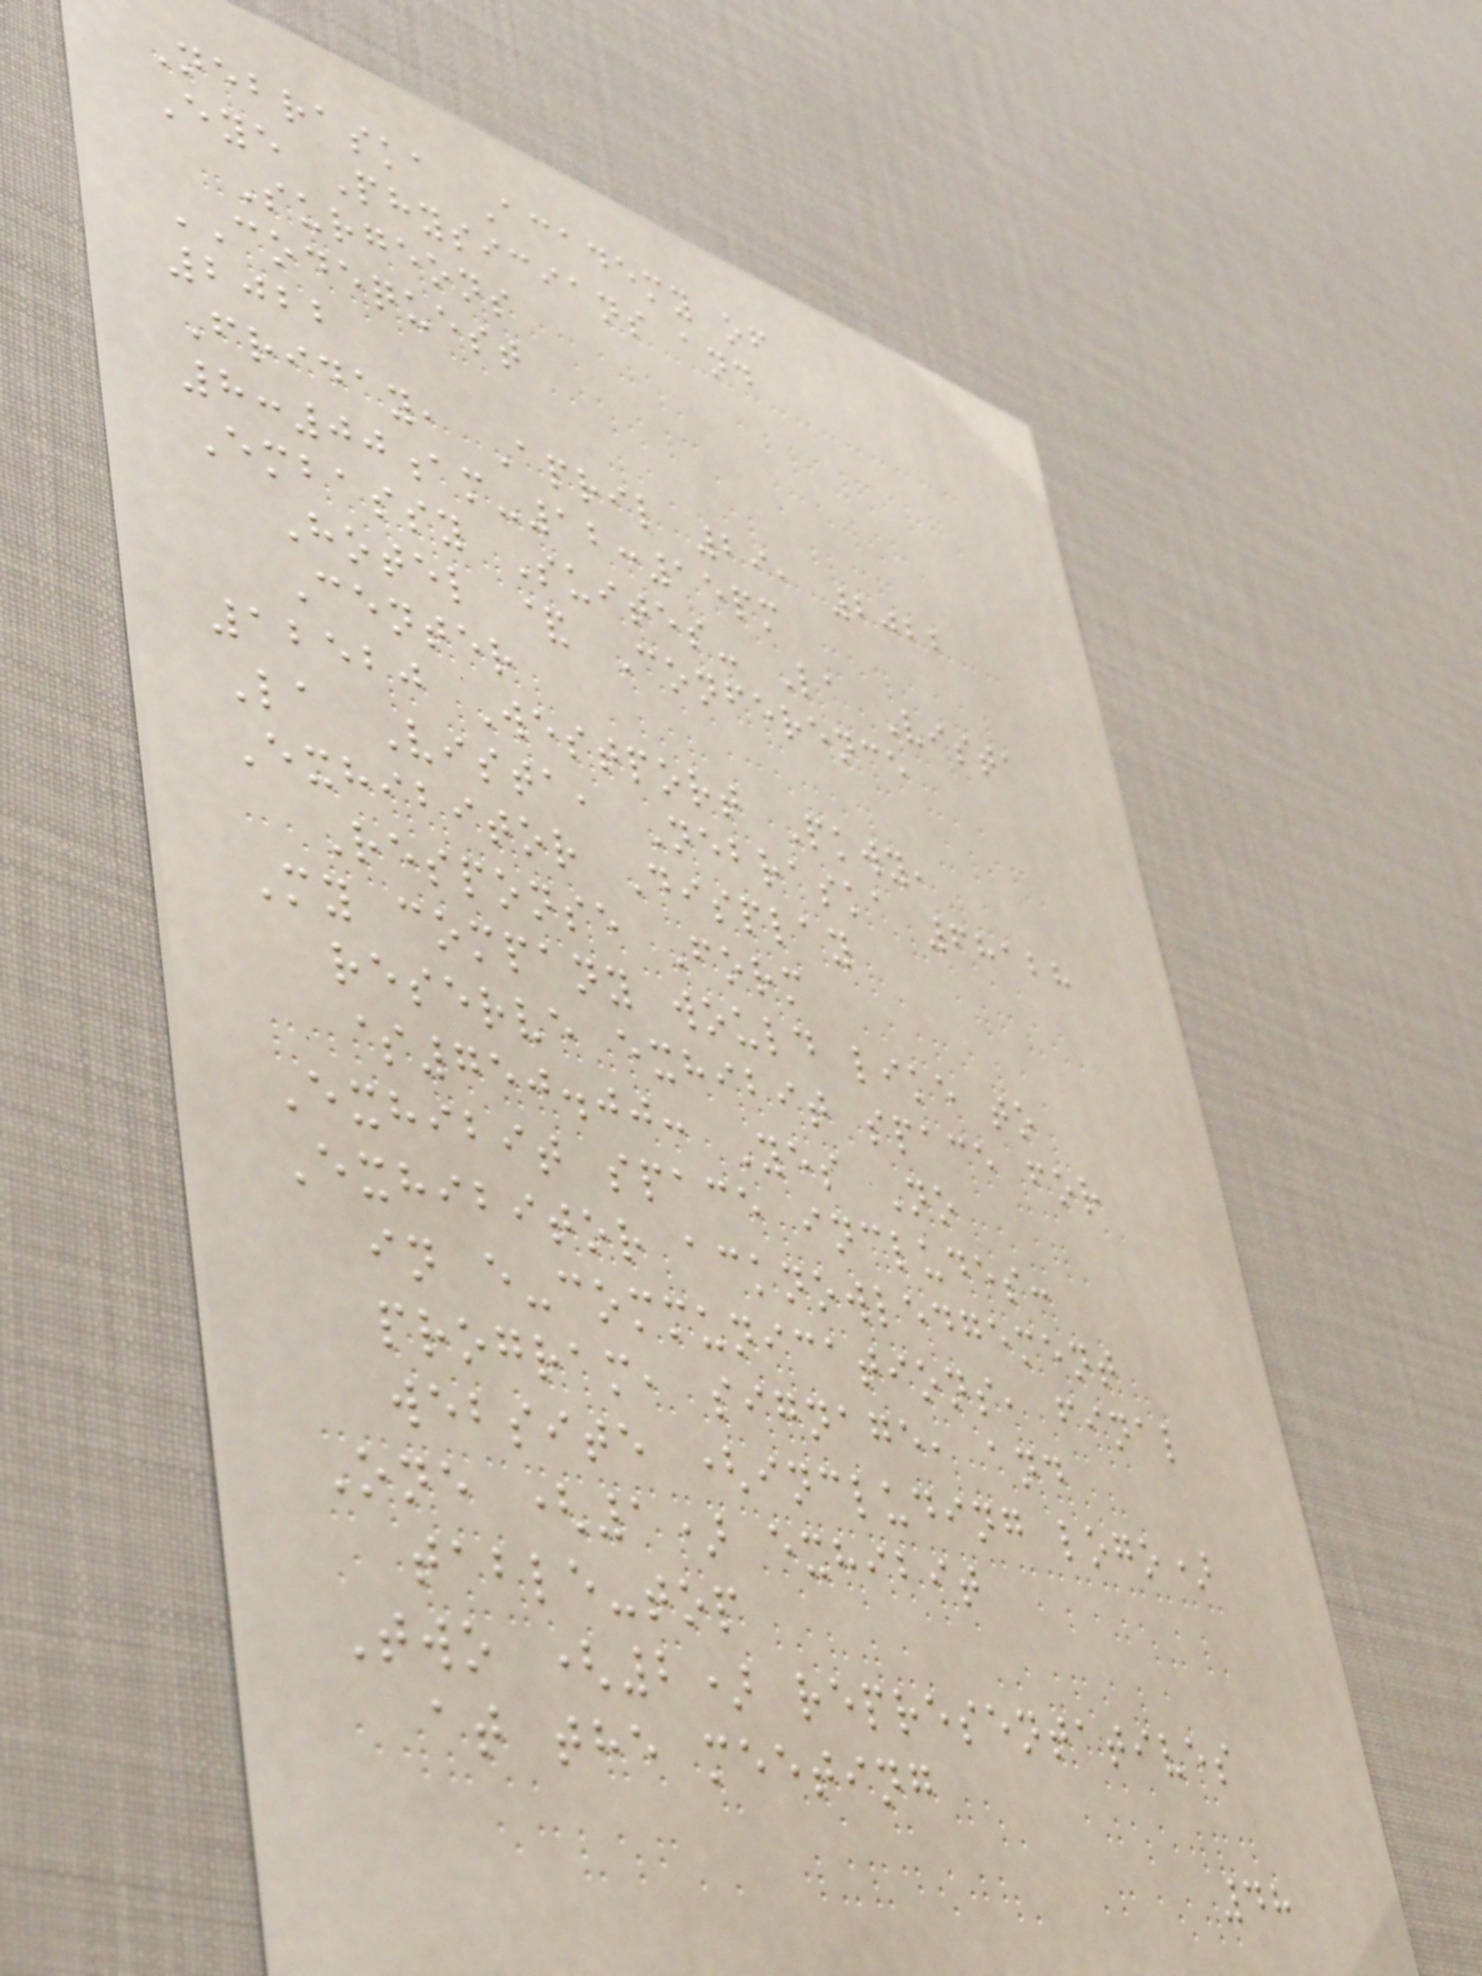Nebraska Academy of
Eye Physicians and
Surgeons
CODEQUEST
2022
Friday, April 29, 2022
8:00am-12:15pm
Embassy Suites- La Vista
Hotel & Conference
Center
12520 Westport Pkwy,
La Vista, Nebraska 68128
Exhibitor Display
Response Form
My company would like to
reserve exhibit space for
$750.00: Yes No
Exhibit space includes:
Exhibitor acknowledgement
in e-communications, final
program, signage, and
website (including logo)
One (1) exhibit
table-top
Two (2) representatives
at the meeting
48
